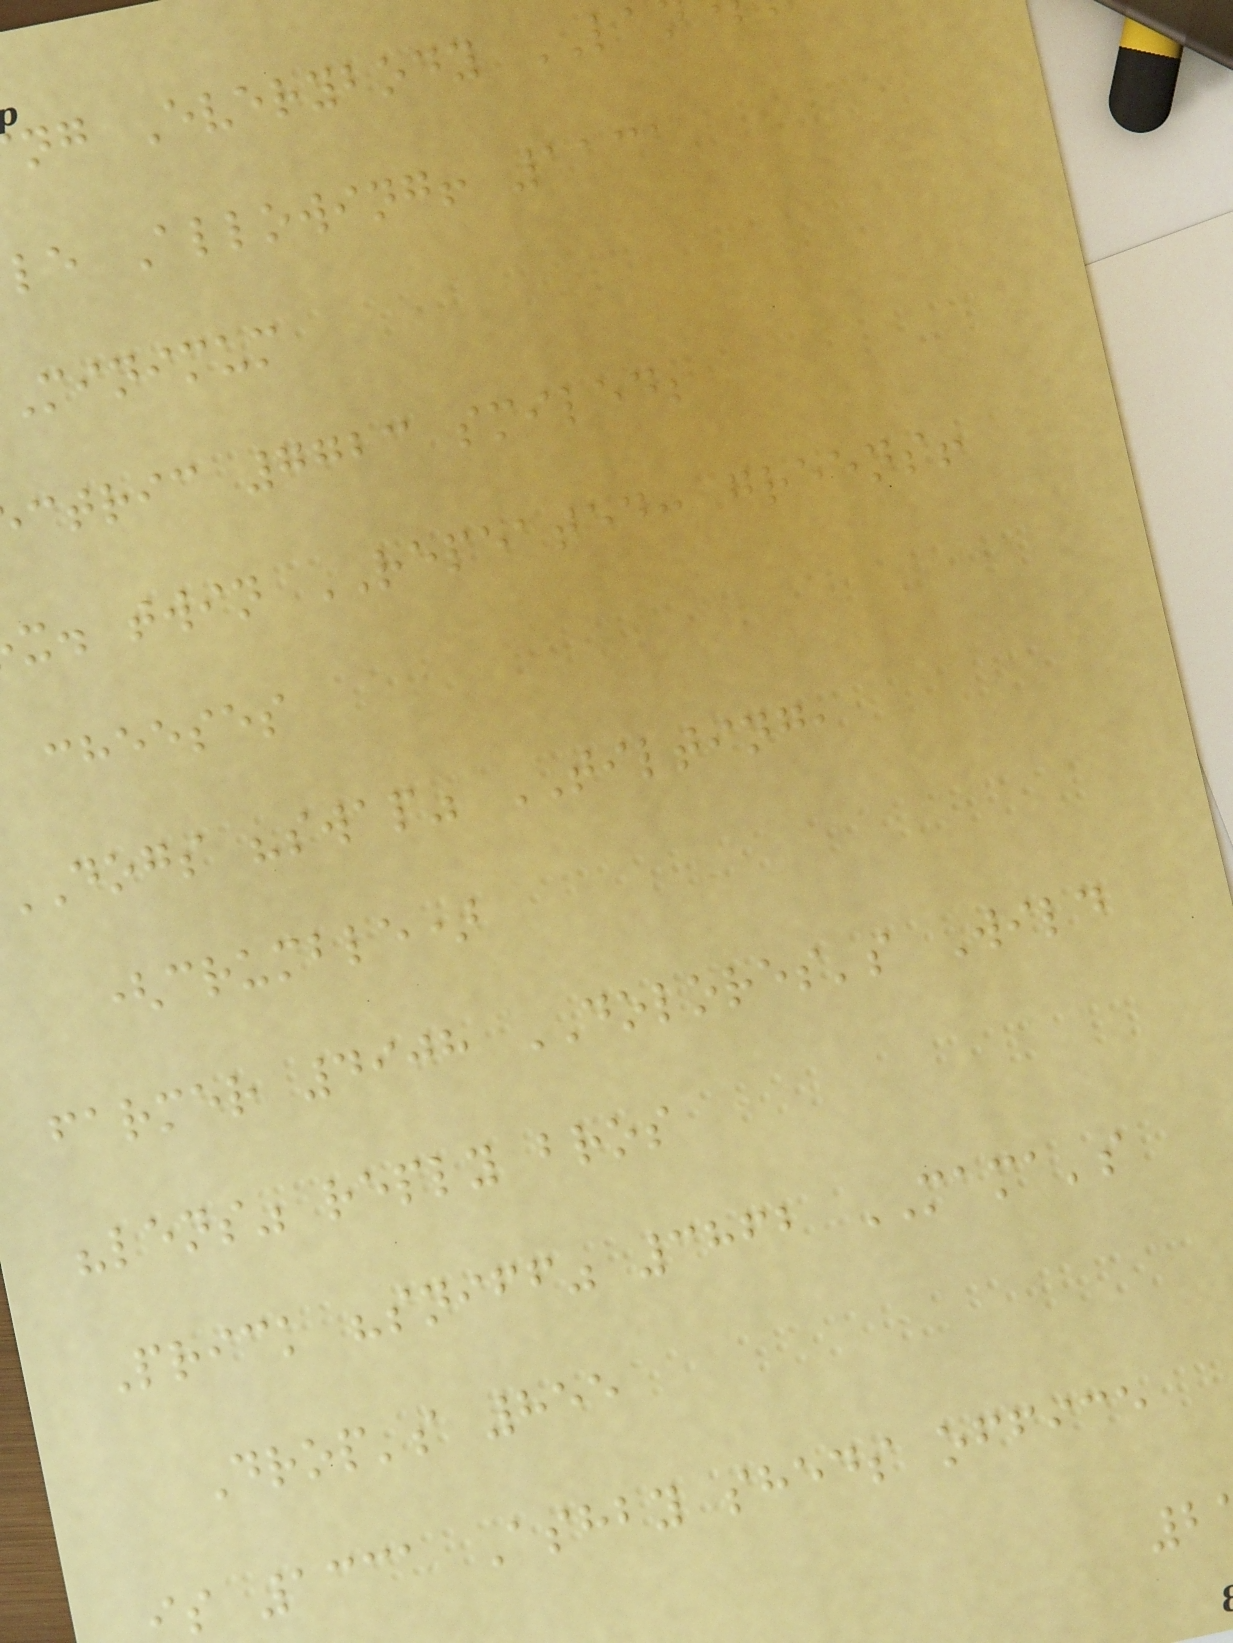ng Everybody LA
le Allowing! 1131
minimum
ctric 7723 smiled;
x. twin REPEATED: greens!
cheeses
dogs "swap" TILTING,
(crumble)
farmer 4908 DOLORES's Wild
"lens" reply bros
Prick "sniff" 3862 MAMA's
Drop's 855
is 1331 Ashby sheds office
